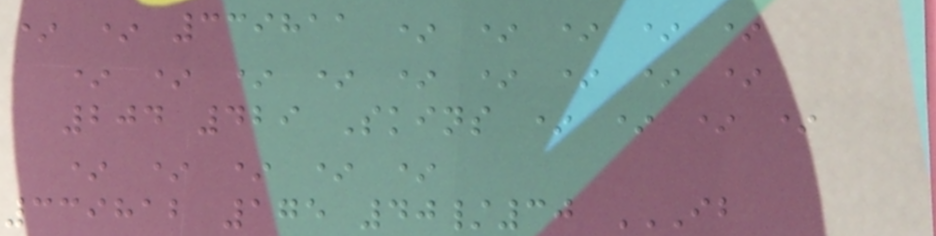* * 339811 * * * * *
* * * * * * * * *
204 429 Skins * * * *
* * * * *
339812 175 40/30 IB
